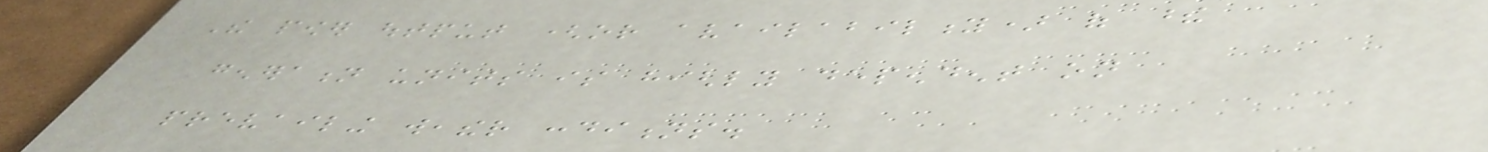The power output (or availability) of these
generation units is highly dependent on
prevailing weather conditions.
